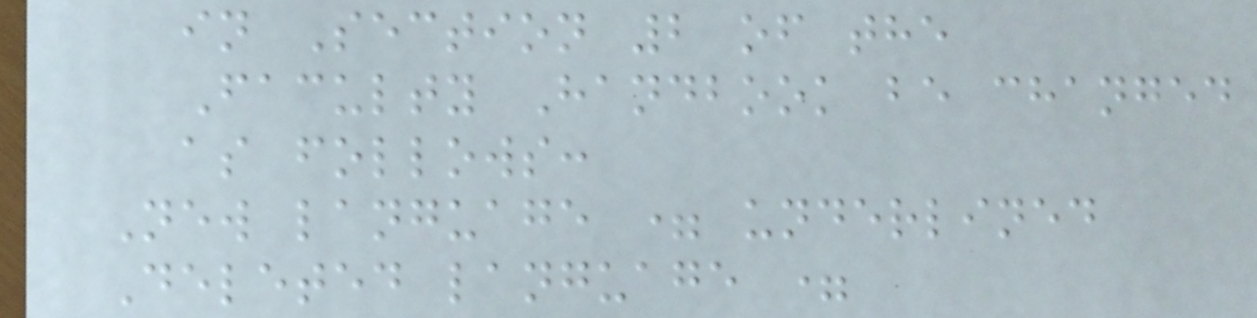in Section 2 of the
Faculty Handbook be changed
as follows:
New language = underlined
Deleted language =
